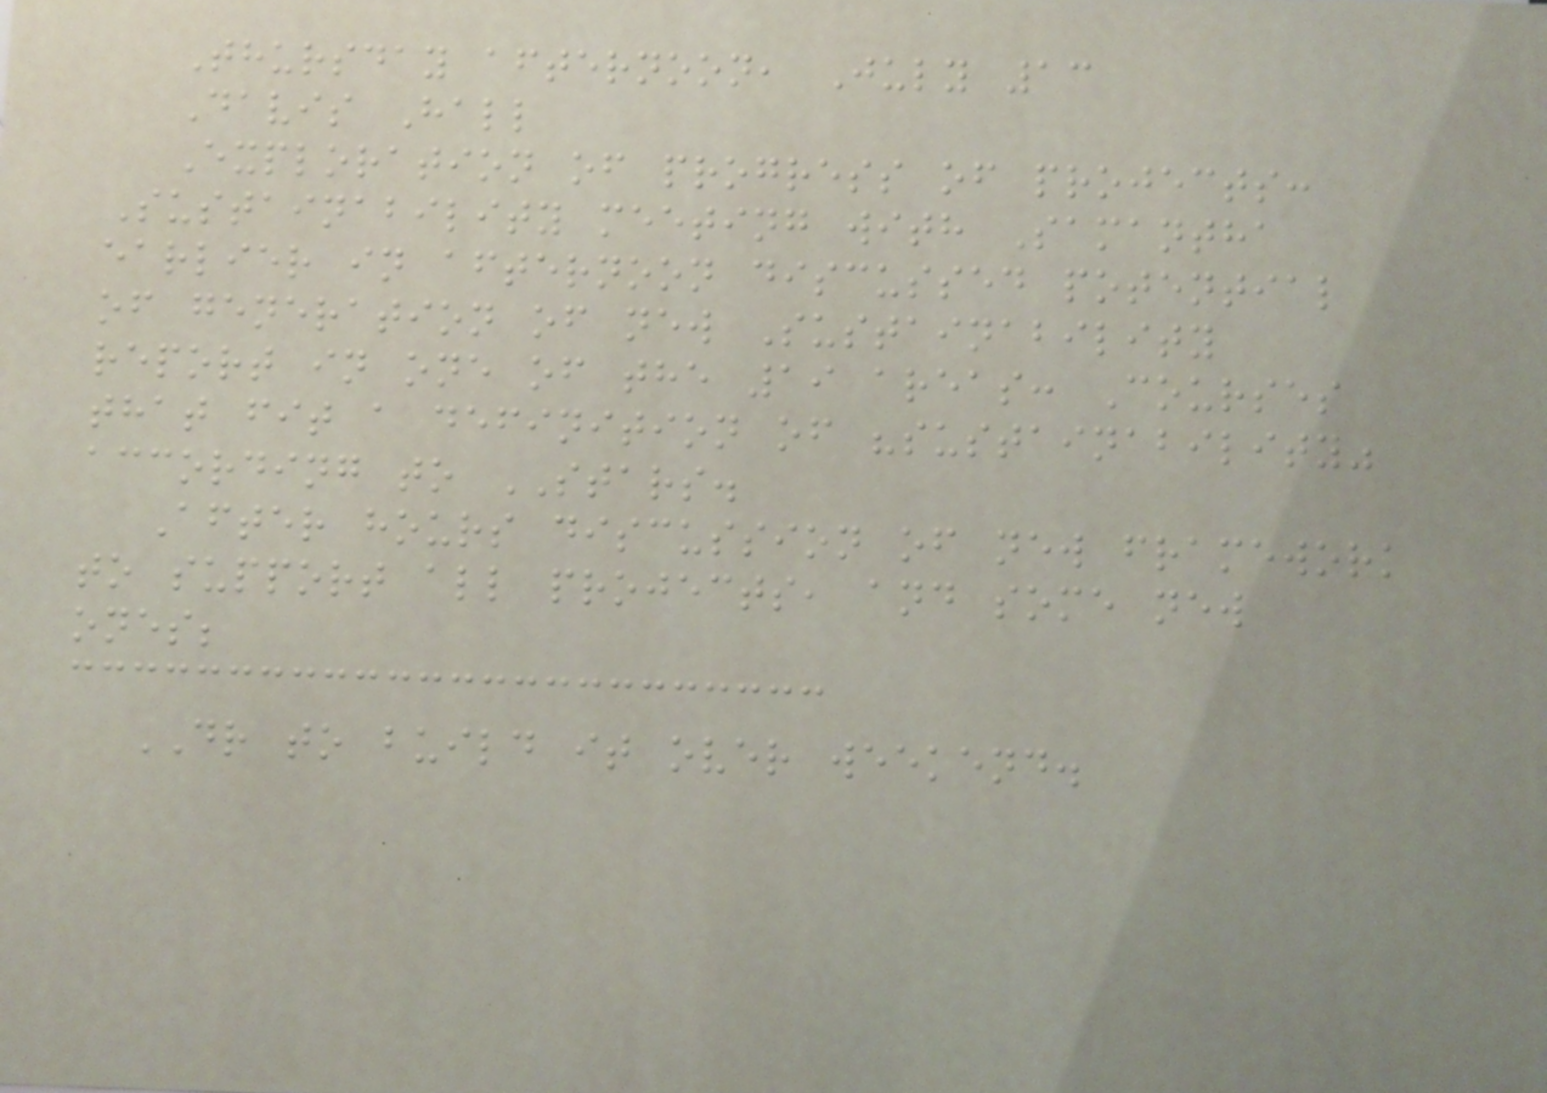Thursday afternoon, July 13
Davis Hall
Exploration of progress of projects:
Sustainability meeting with Samantha
earlier in afternoon discussed potential
of generation of new Sustainability
report in one of the 19 areas: Courses
that fit a definition of "sustainability"
according to STARS.
After hours discussion of new framework
to support all projects, and some new
ones;
DR to build it over weekend.
